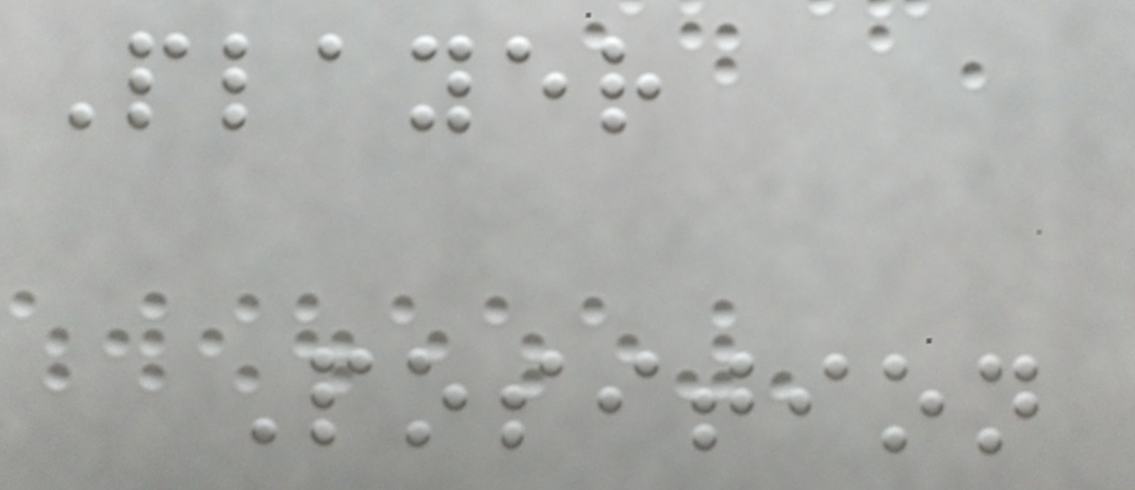Player
Position
